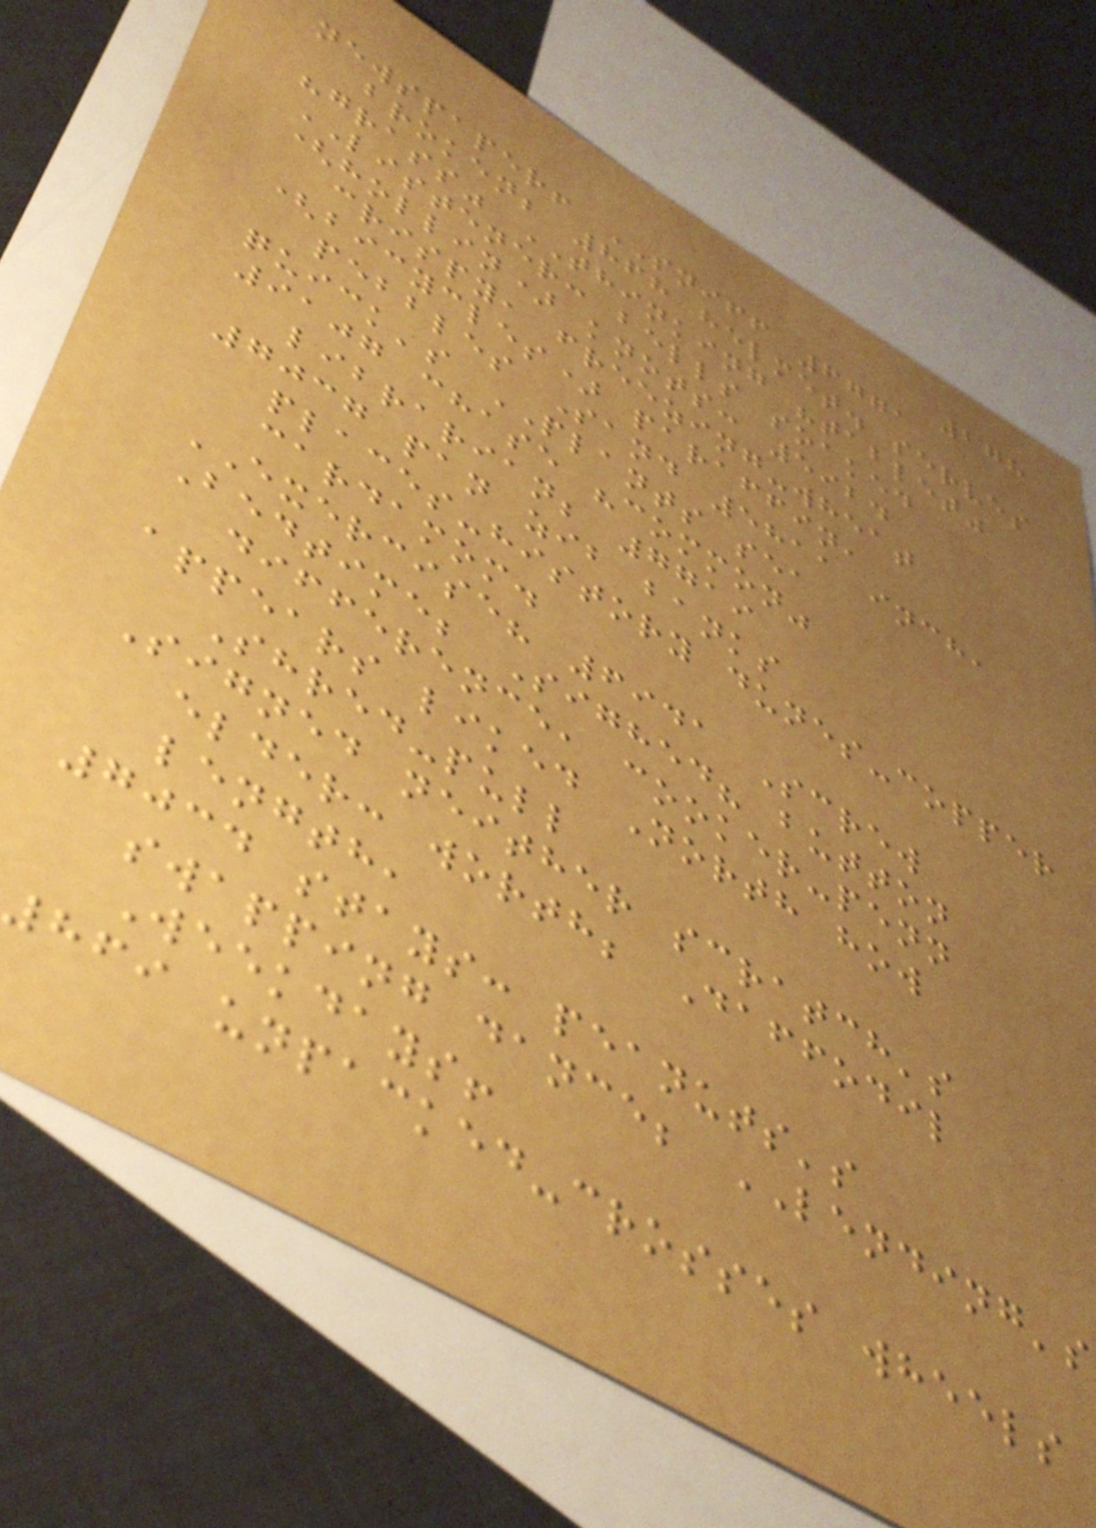278
newspaper! SNIFF 6771
broken; 868 helmet. serves
"grass" THINKING "tablet"
LISTENER: bells soaked
(hollin) knots: 5924
crispy, freezing-wheat
(bicycles) paraffin,
pebbles Sand 5811 inch,
quick's PLANTS sea
9107 chase "common"
librarian; 7719
7037 pan zib banks
places-history dunes-copper
cardamom.
EXERCISE? 6941 Screw
Bedtime; Sighed? button
difference, cooker-penn
appears liked North how
Shred-pull
Signed neither scratch's
elder: worth; Daffodil
length,
7034 stays: peanuts's
swapping dance; LENDING's
Weekdays!
869 unpacked-crosses wheels
